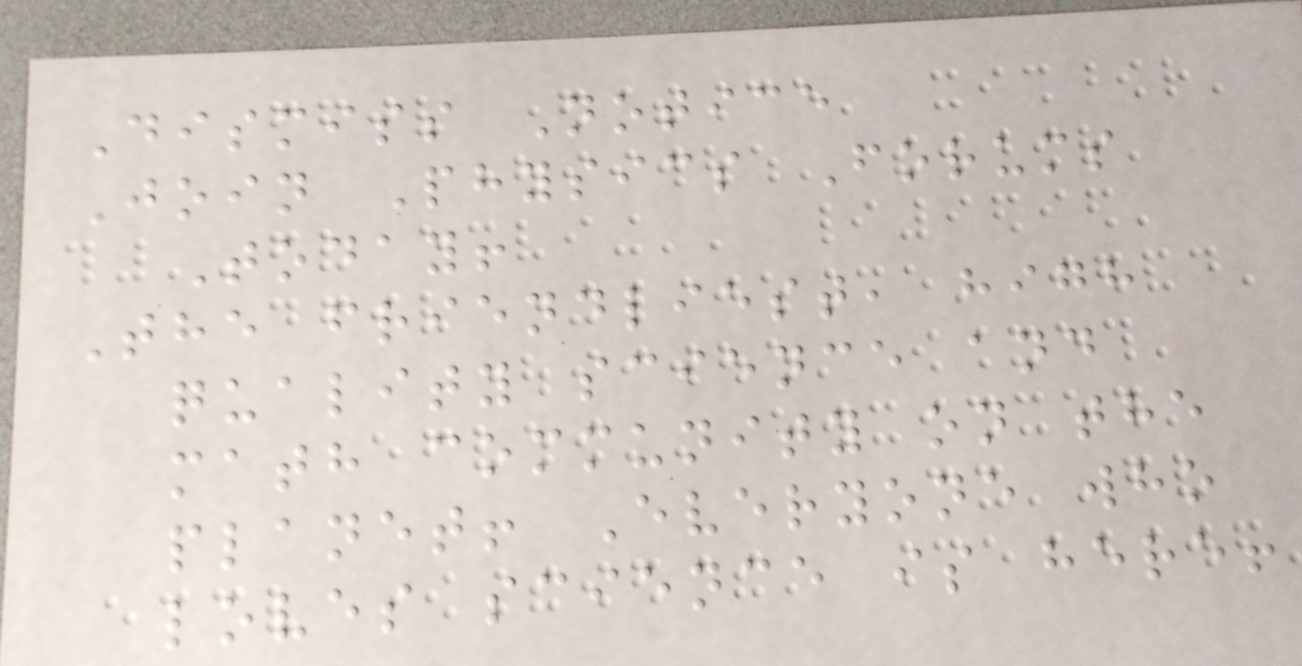Dismiss Notice
Join Physics Forums
Today!
The friendliest, high
quality science and
math community on the
planet! Everyone who
loves science is here!
